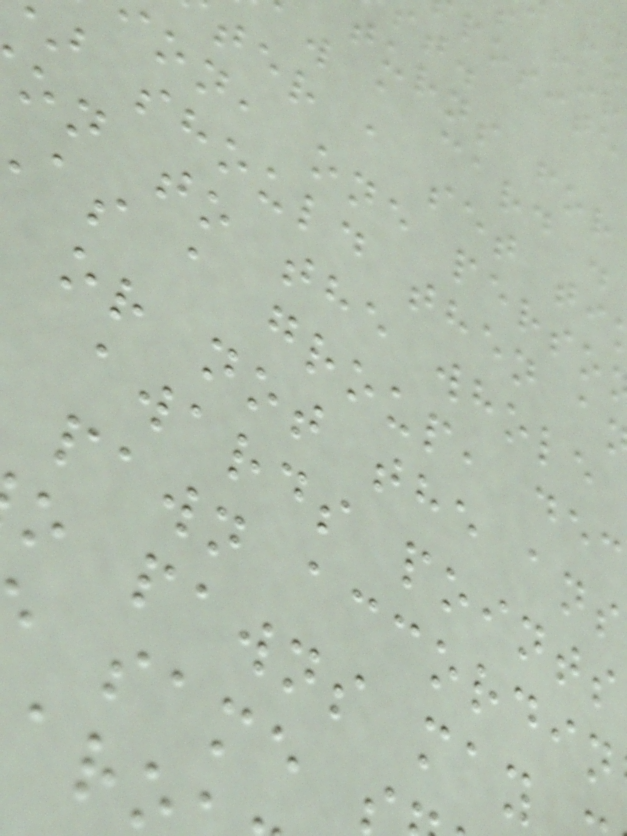turns for
w a card .
ter a set ti
on, one perso
should then a
on to the whole
as a group, dec
or not the ans
awards points
pawn accordin
o pawns may
